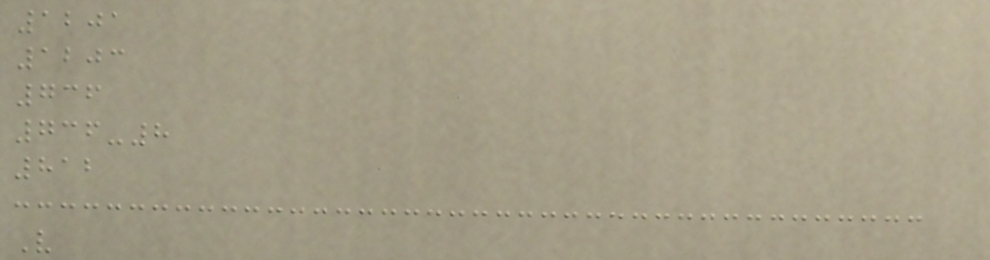1201
1203
736
736-8
812
V
